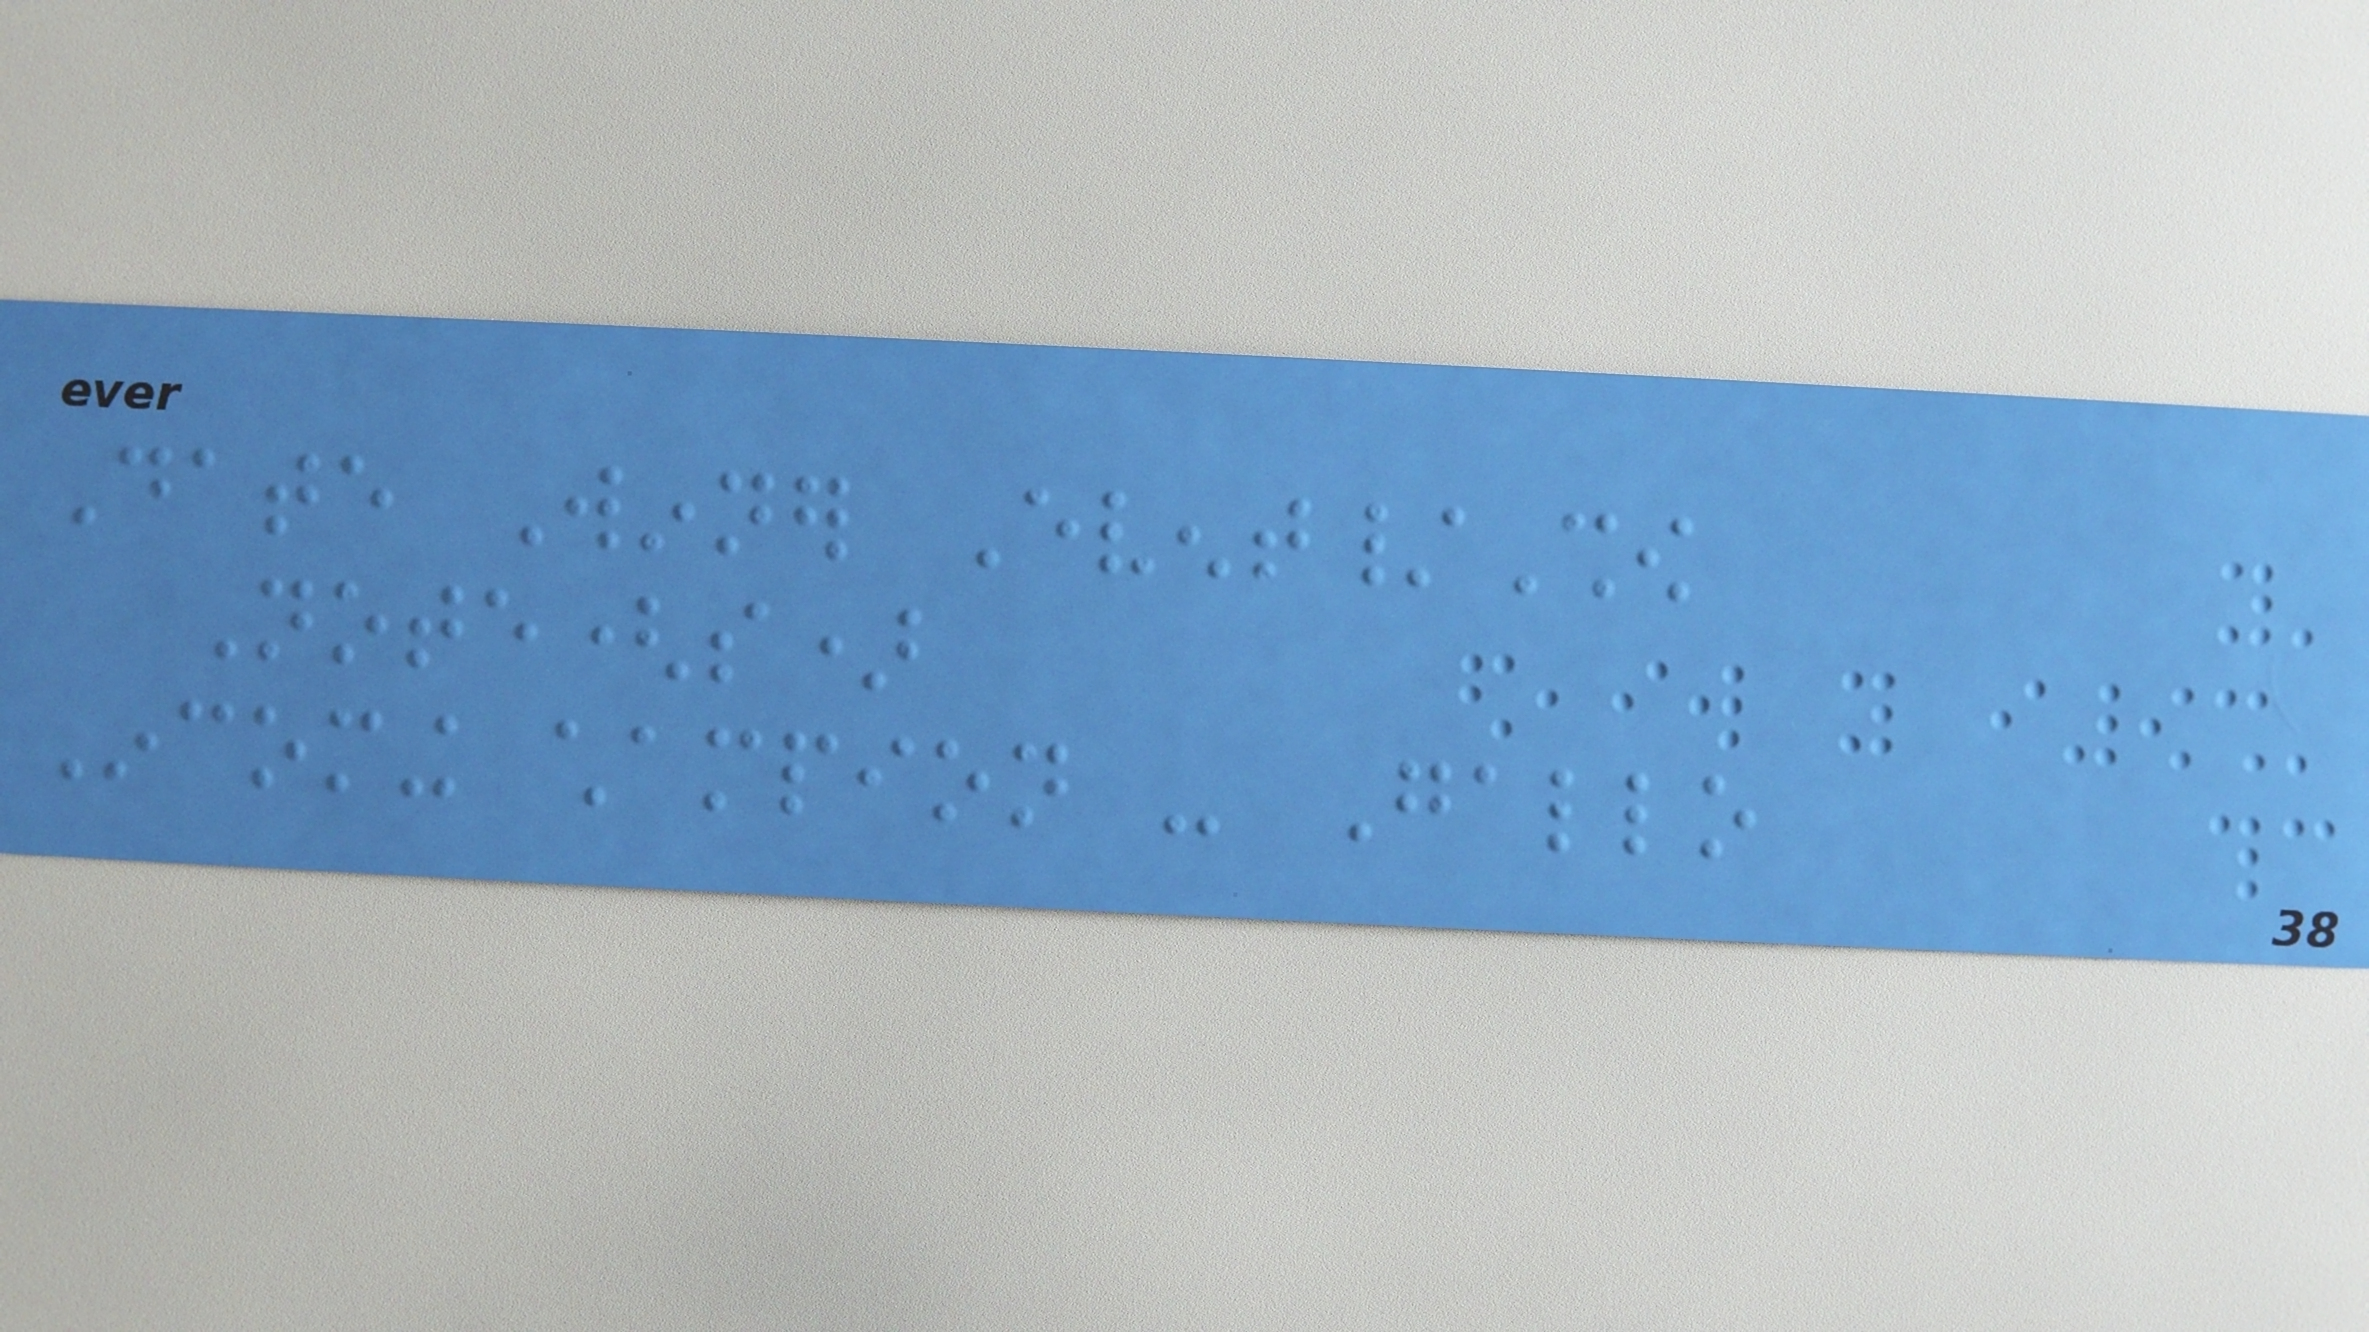Date Winner Event/Show
Note(s)
Incoming champion - Gallo
